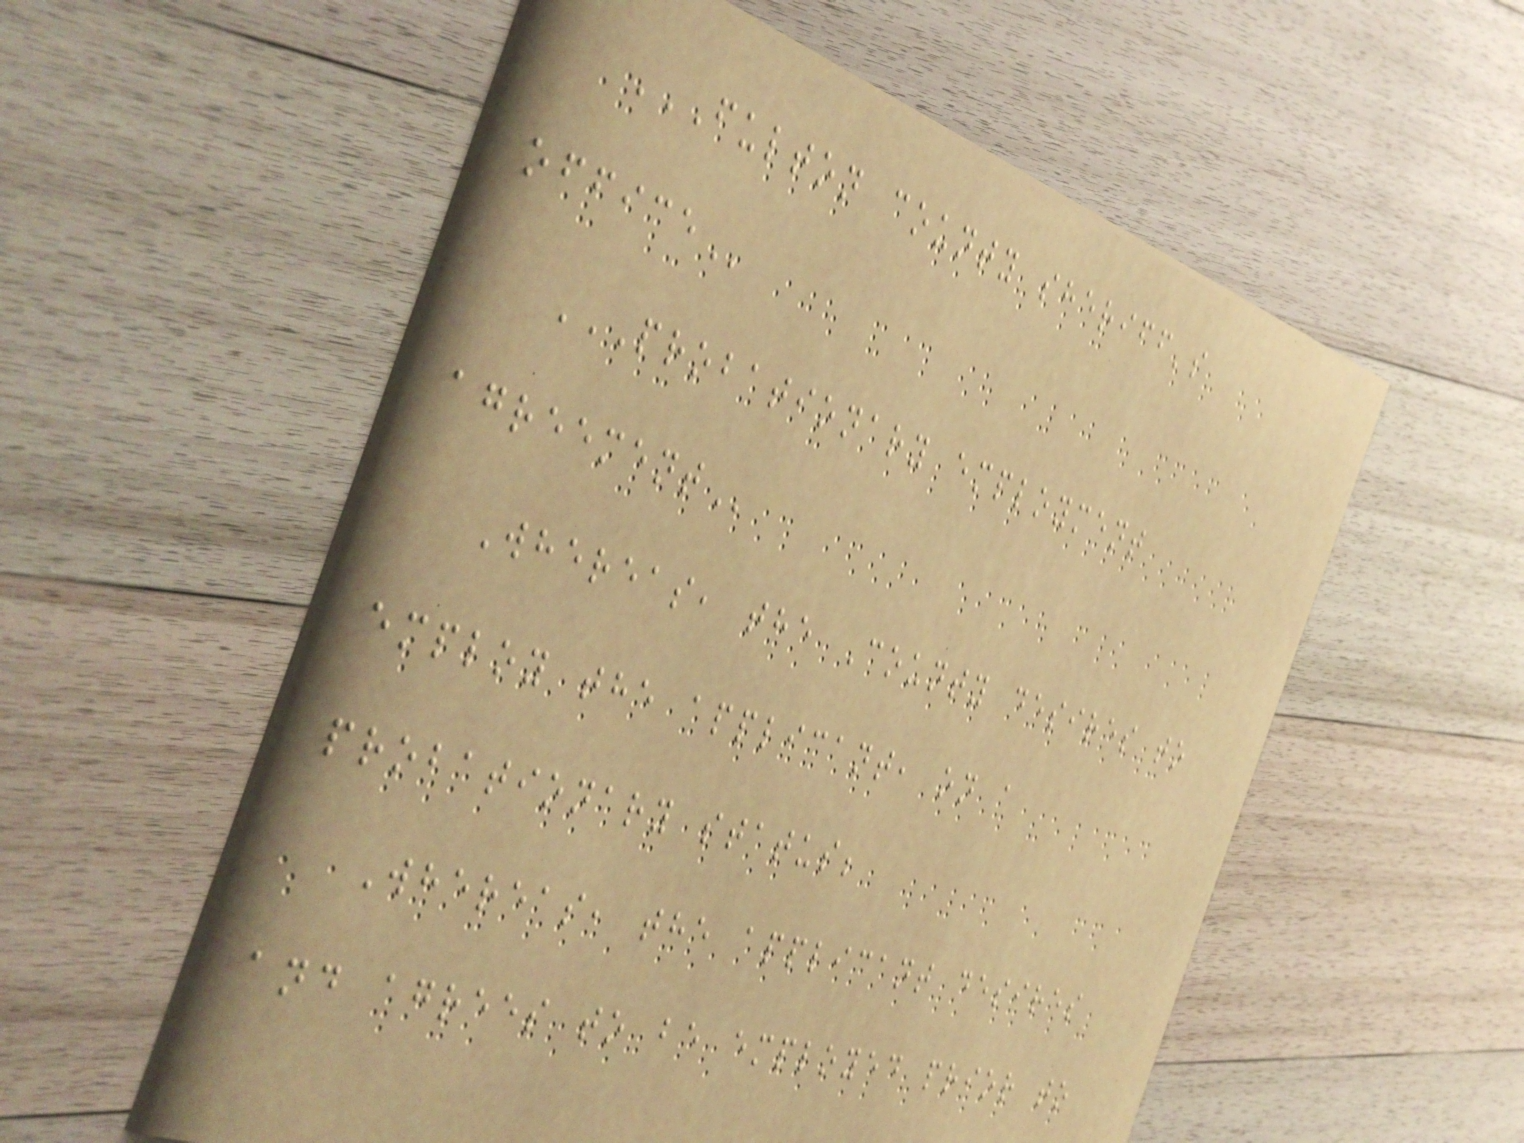FULTON COUNTY SHERIFF'S
OFFICE
PROBATIONARY EMPLOYMENT
AGREEMENT
Whereas, the County desires to
employ the applicant, on a
probationary status;
Whereas, the applicant desires
and agrees to be employed prior to
